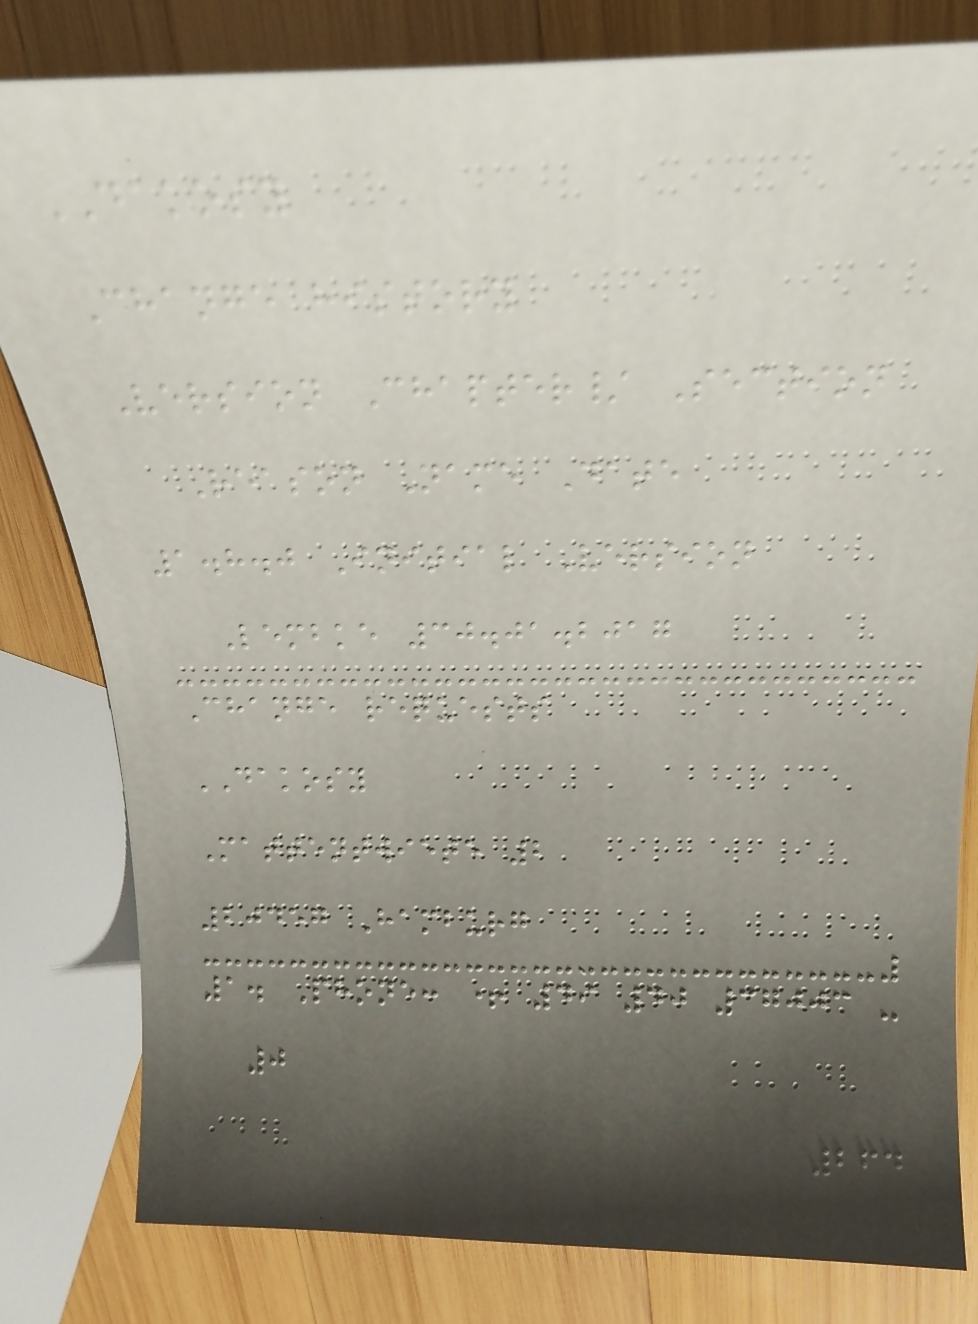DAKOSY
Change history
Version Chapter/ Section
Reason Name Date
1.8.0 Initial Version
Lembke 30.01.2017
Change requests
DAKOSY
Mattentwiete 2
20457 Hamburg
1. Phone: + 49 40 37003 -
0
264
